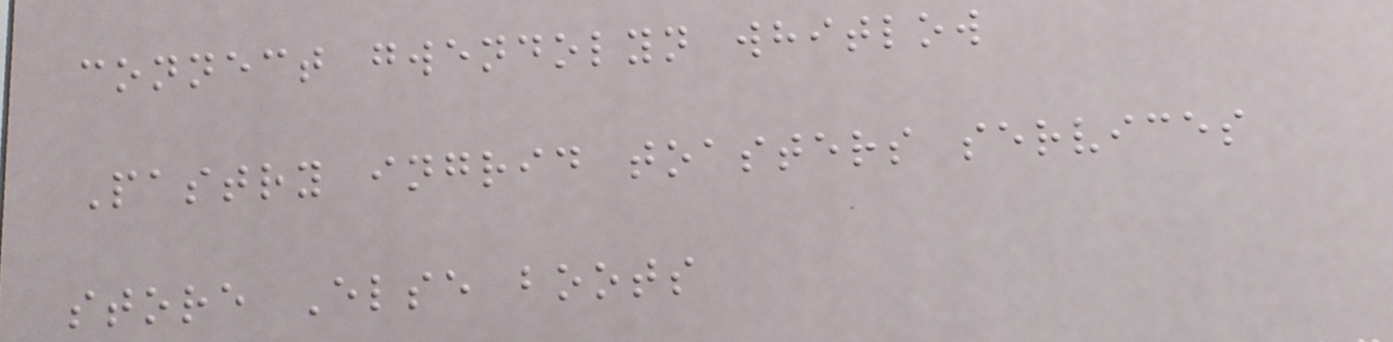connect gwendolyn whitlow
Pastry ingrid toasters services
store Else boots
